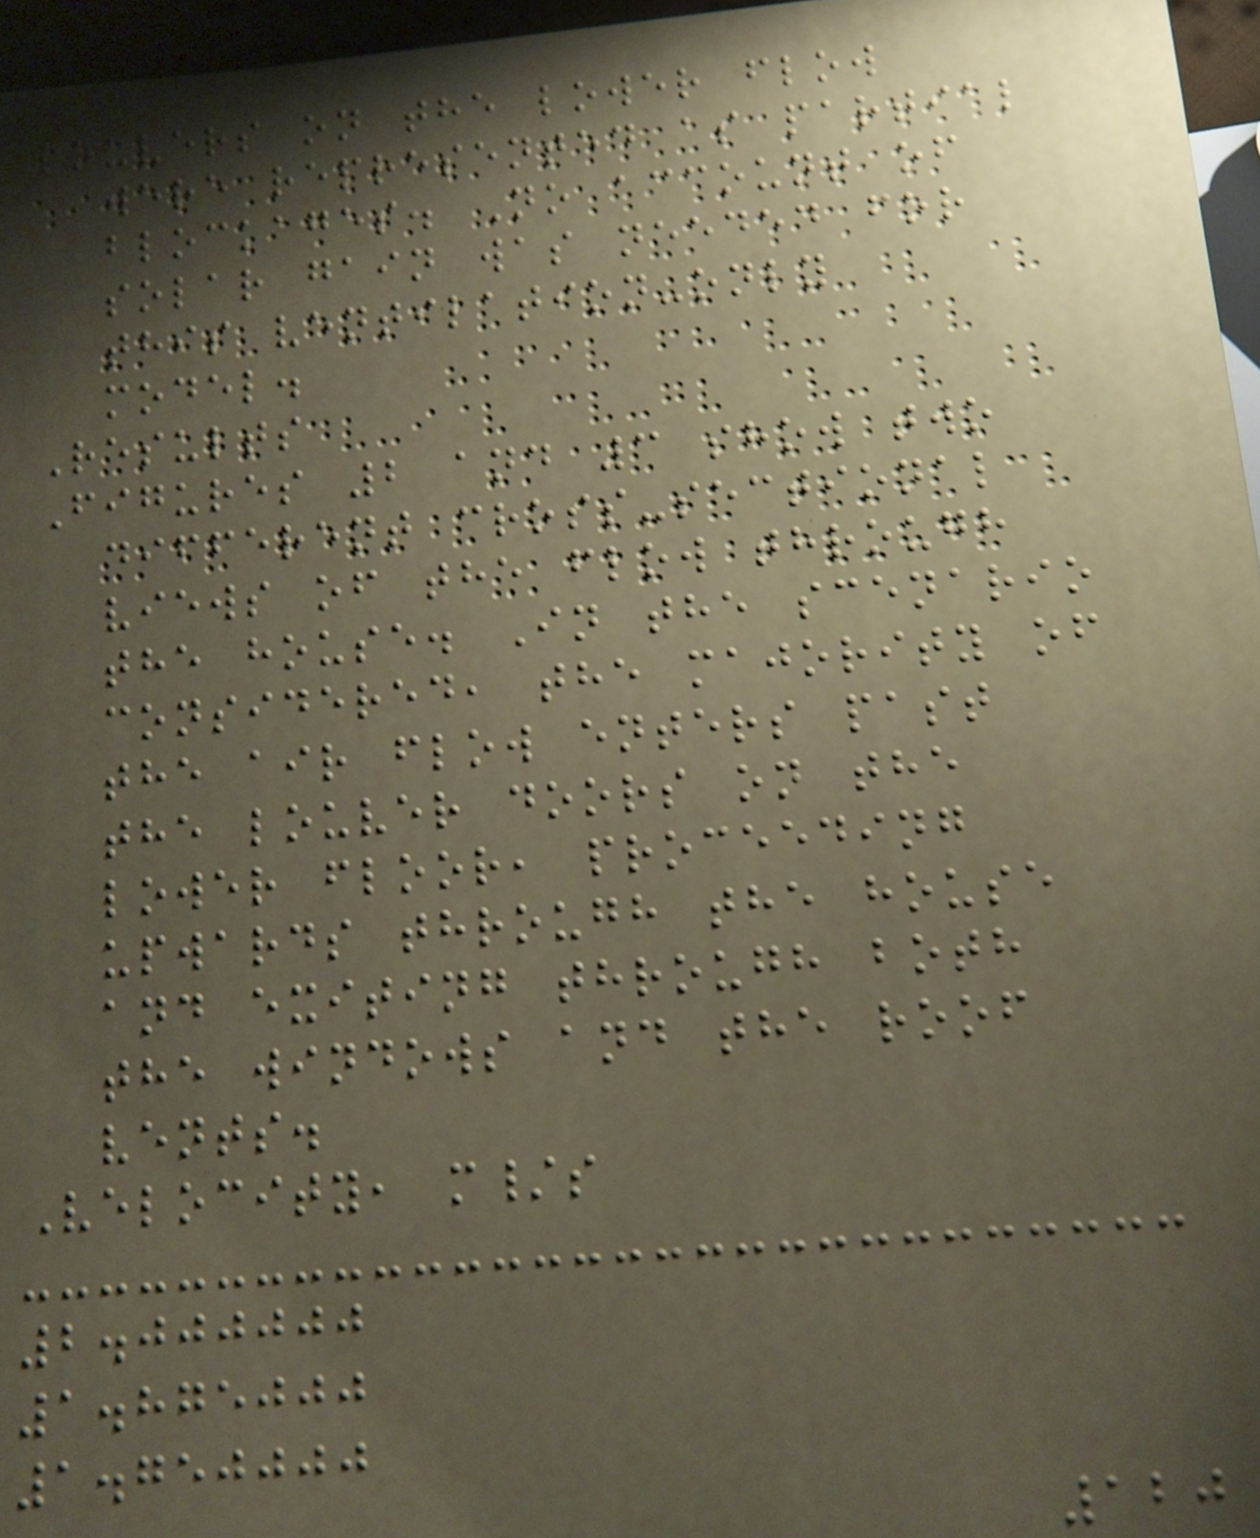louvers on the lower flow
were represented as partial
blockages. No account of
solar gain was needed for
this ventilation-only
model.
Results
Figures 2 and 3 show two
different cross-sectional
views of the flow through
the house. In the scenario
considered, the majority of
the air flow enters past
the louver doors on the
lower floor, proceeding
upwards through the house
and exiting through both
the windows and the roof
vents.
Velocity, m/s
2.000000
1.875000
1.750000
120
